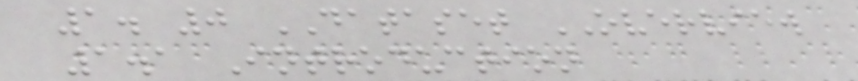1. 0 DATASET OVERVIEW
1.1 Introduction
